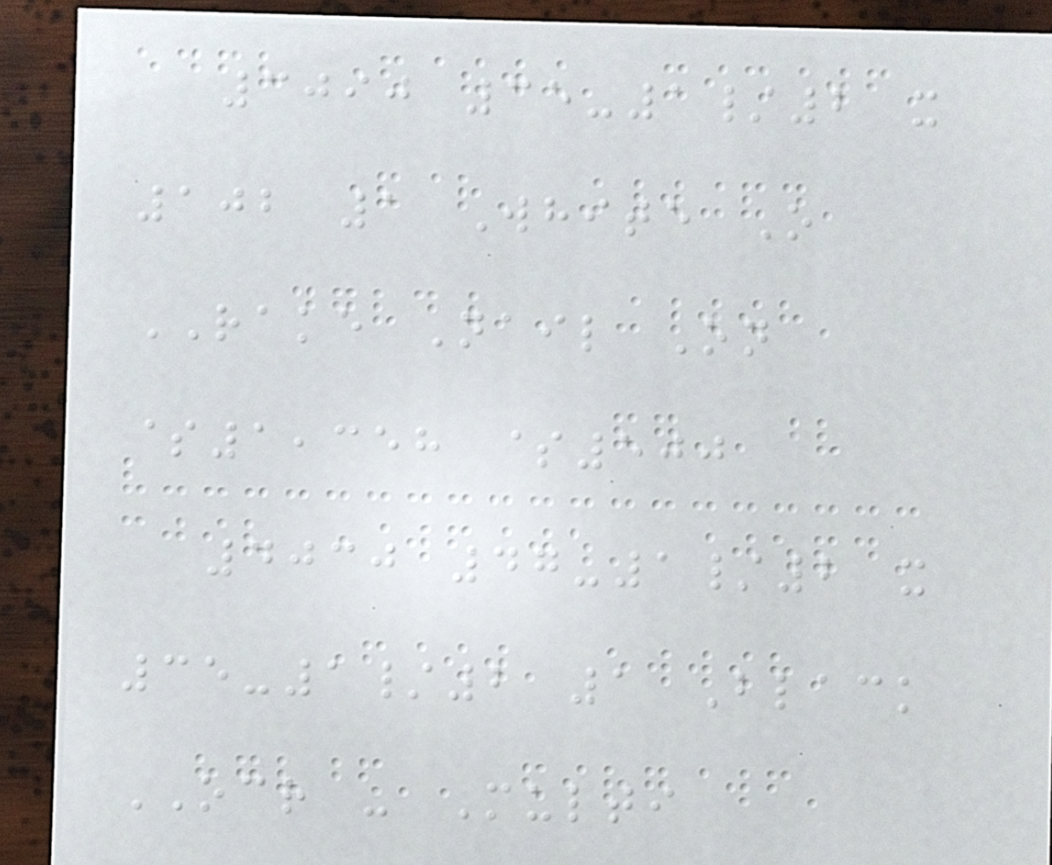3090 35-1/2 x
102 1 White O
RAKE Nail On
$1,358 $500
4030 47-1/2 x
35-1/2 1 Black
OCR - Multi
